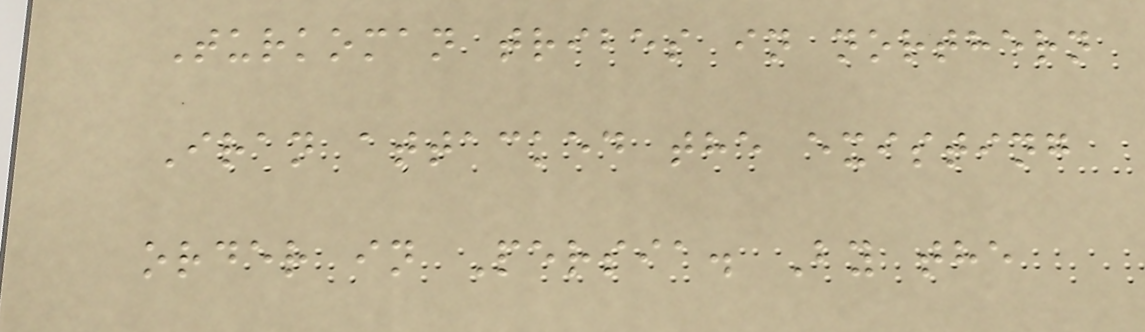Turkoman tribes in northern
Iran attacked the existing
order in Persia. By the
